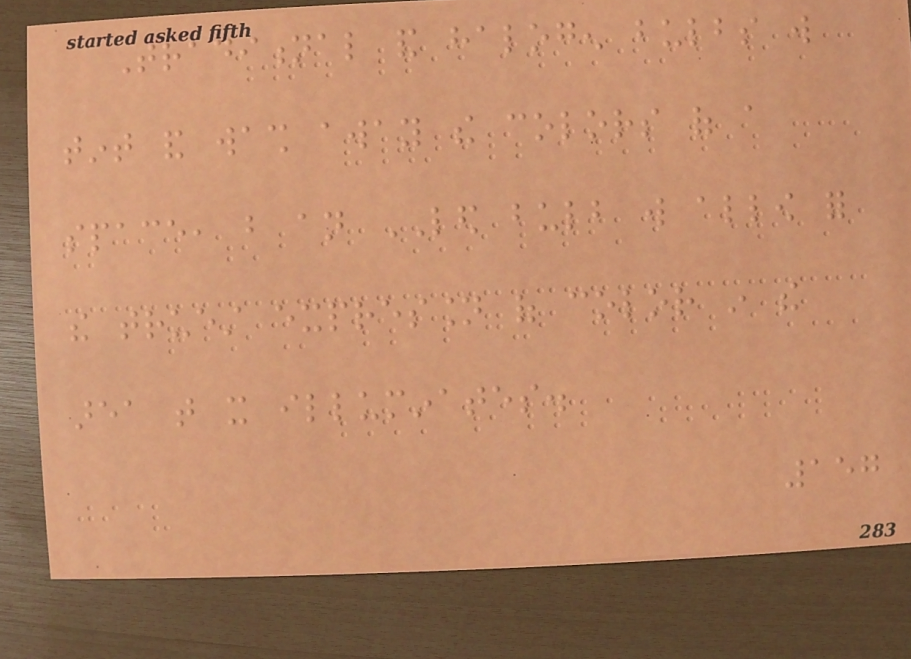Traditional and halogen bulbs will
tint and wash away the colors of a
space, but an LED bulb will allow for
the truest expression of color in the
area that it illuminates.
157
